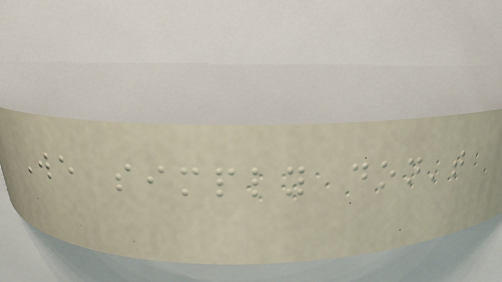We simply don't
